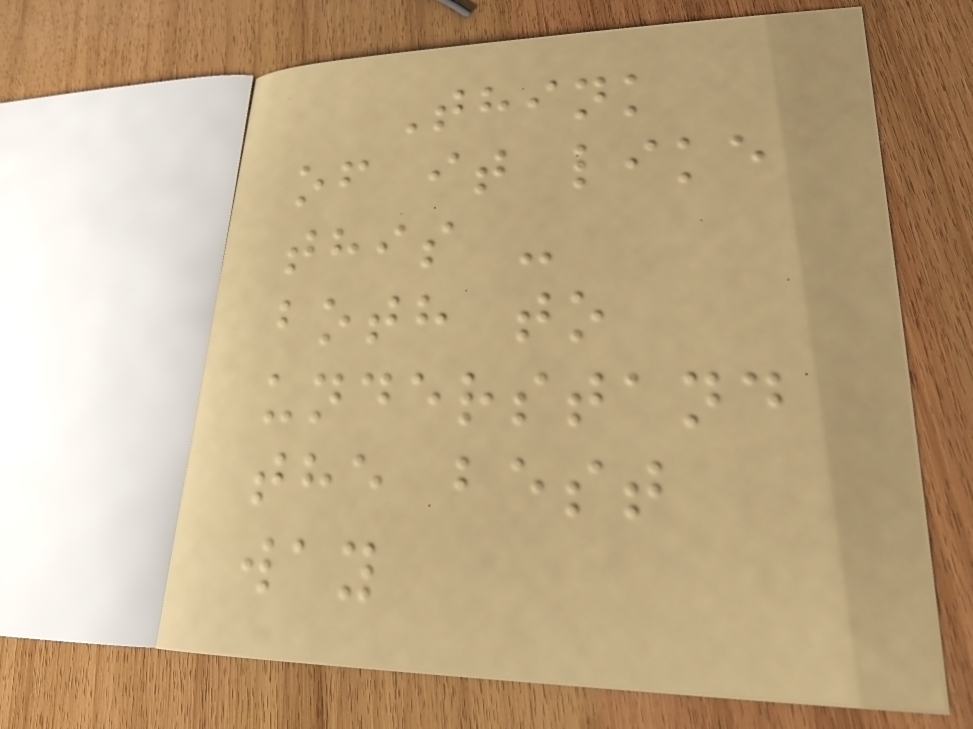Think
of it like
this -
both to
understand
the best
way
